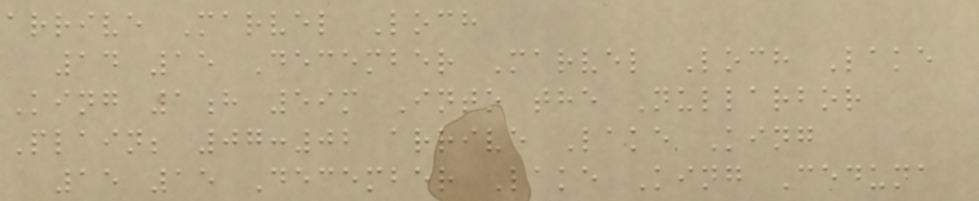arrive Marvel Loch
14 15 December Marvel Loch Lake
King 1h 59m Into the Nullarbor
Plain; 07:02 arrive Lake King
15 15 December Lake King Ceduna
